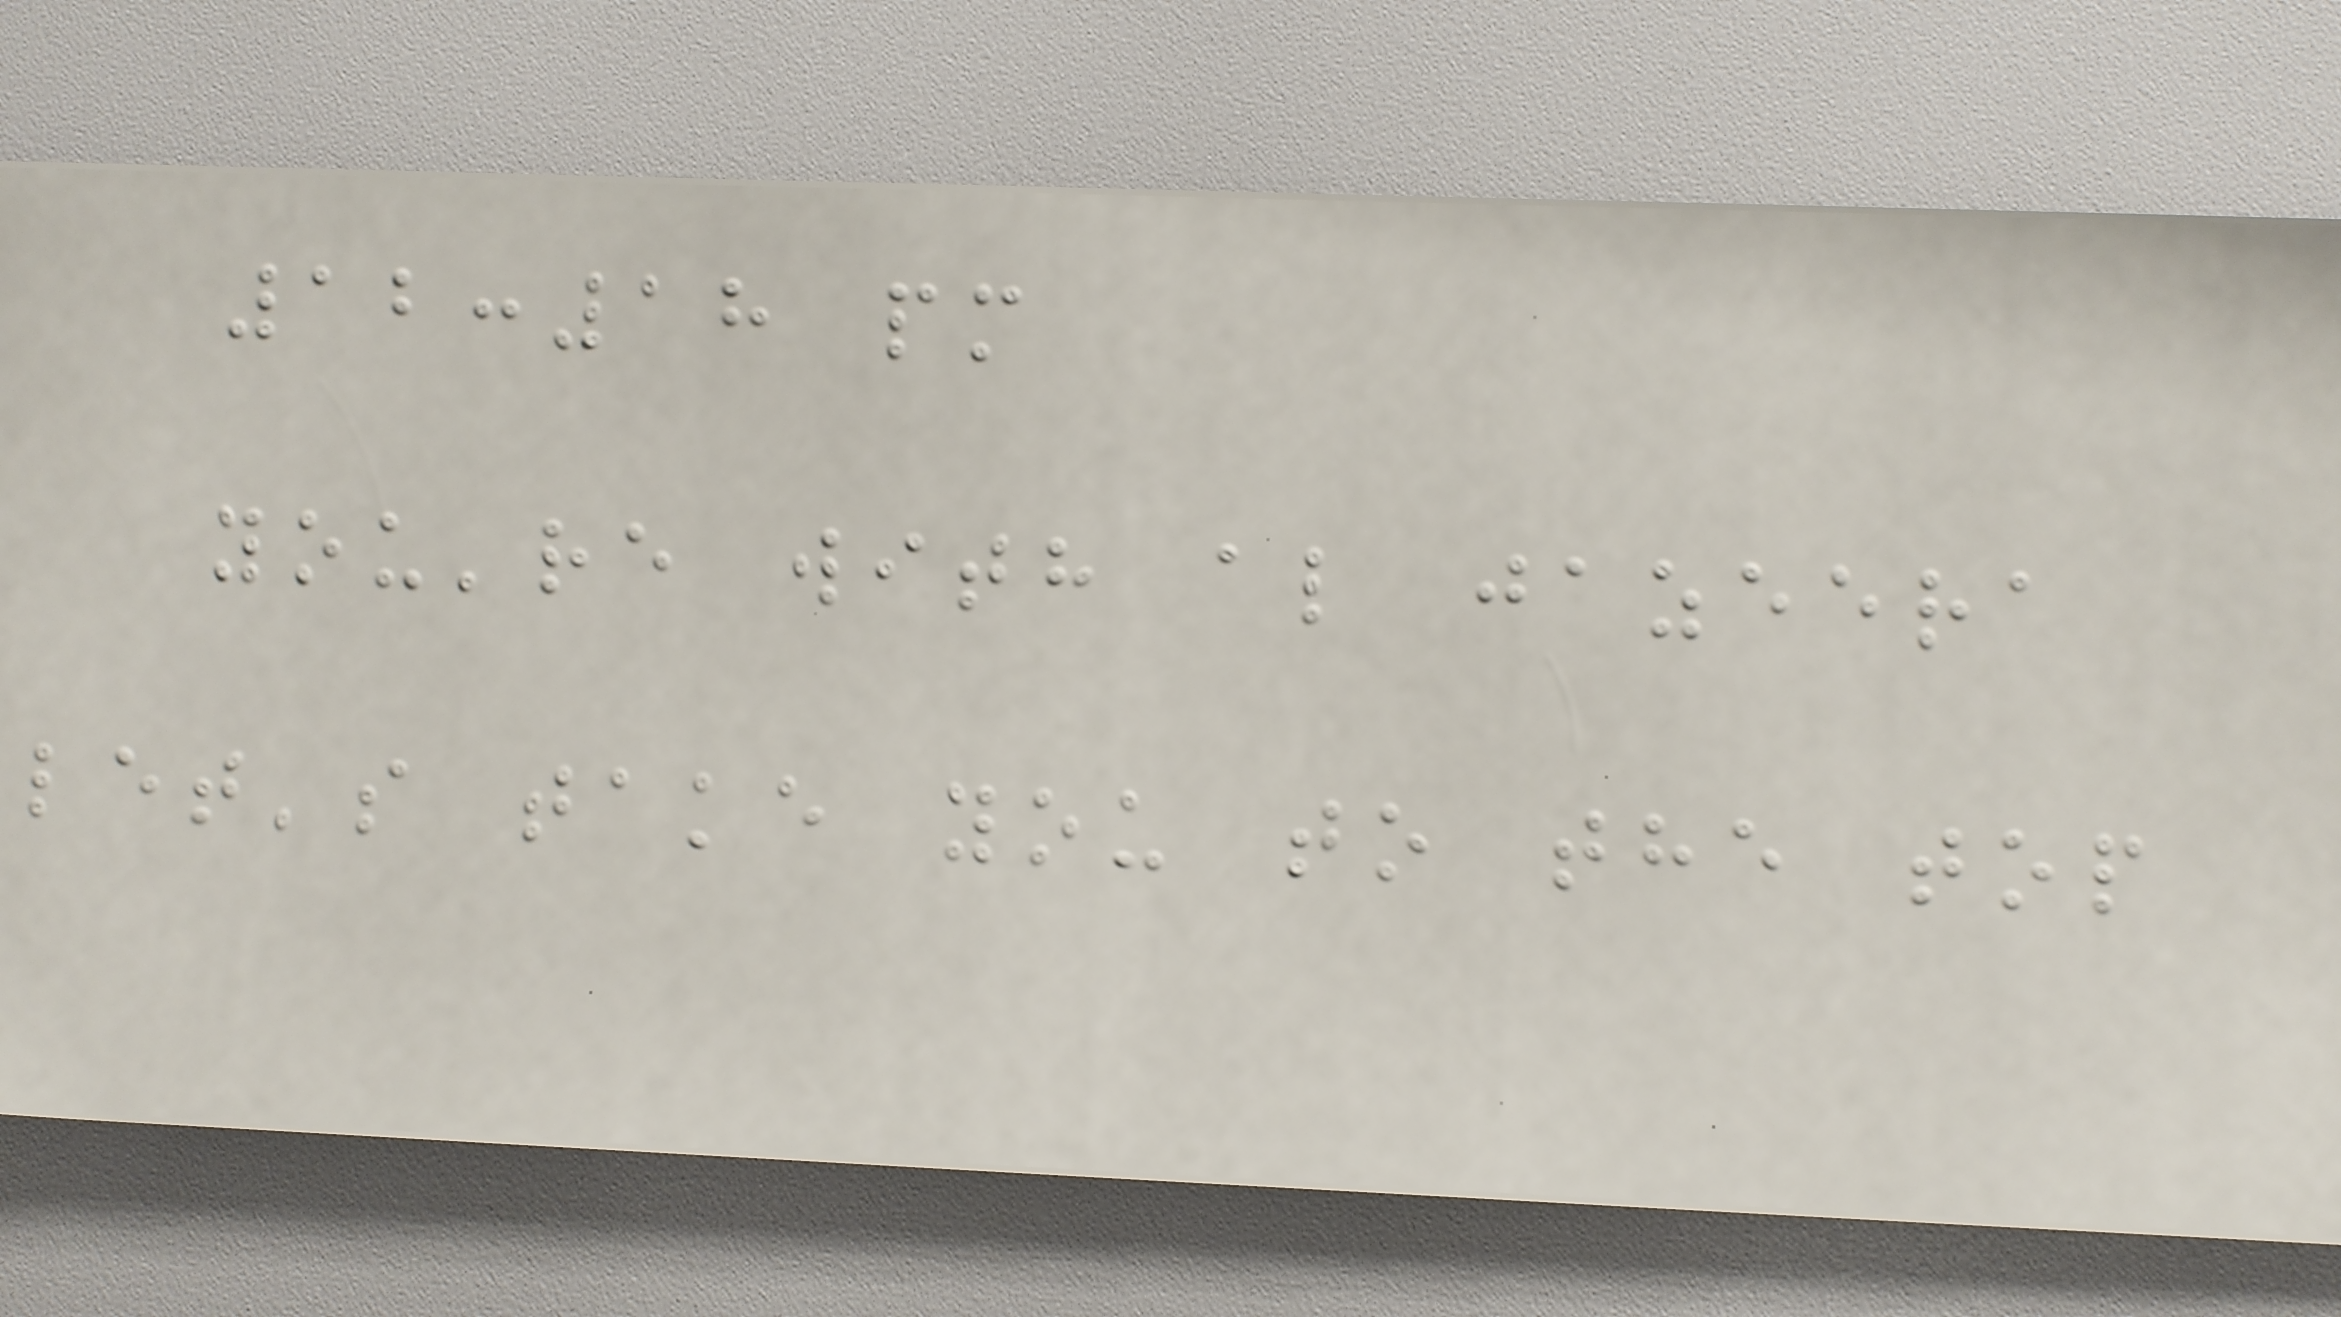12:18 pm
you're with al jazeera
let's take you to the top
